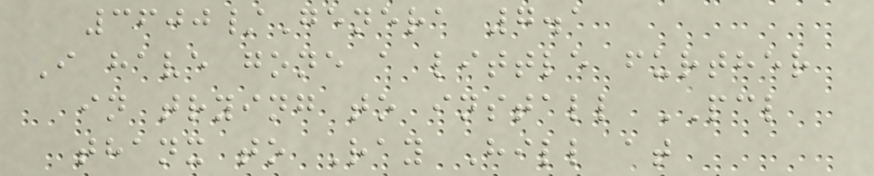3600/Genera 7.1
I have gone a little further
in trying to install PCL
thanx to Ray Hill at
